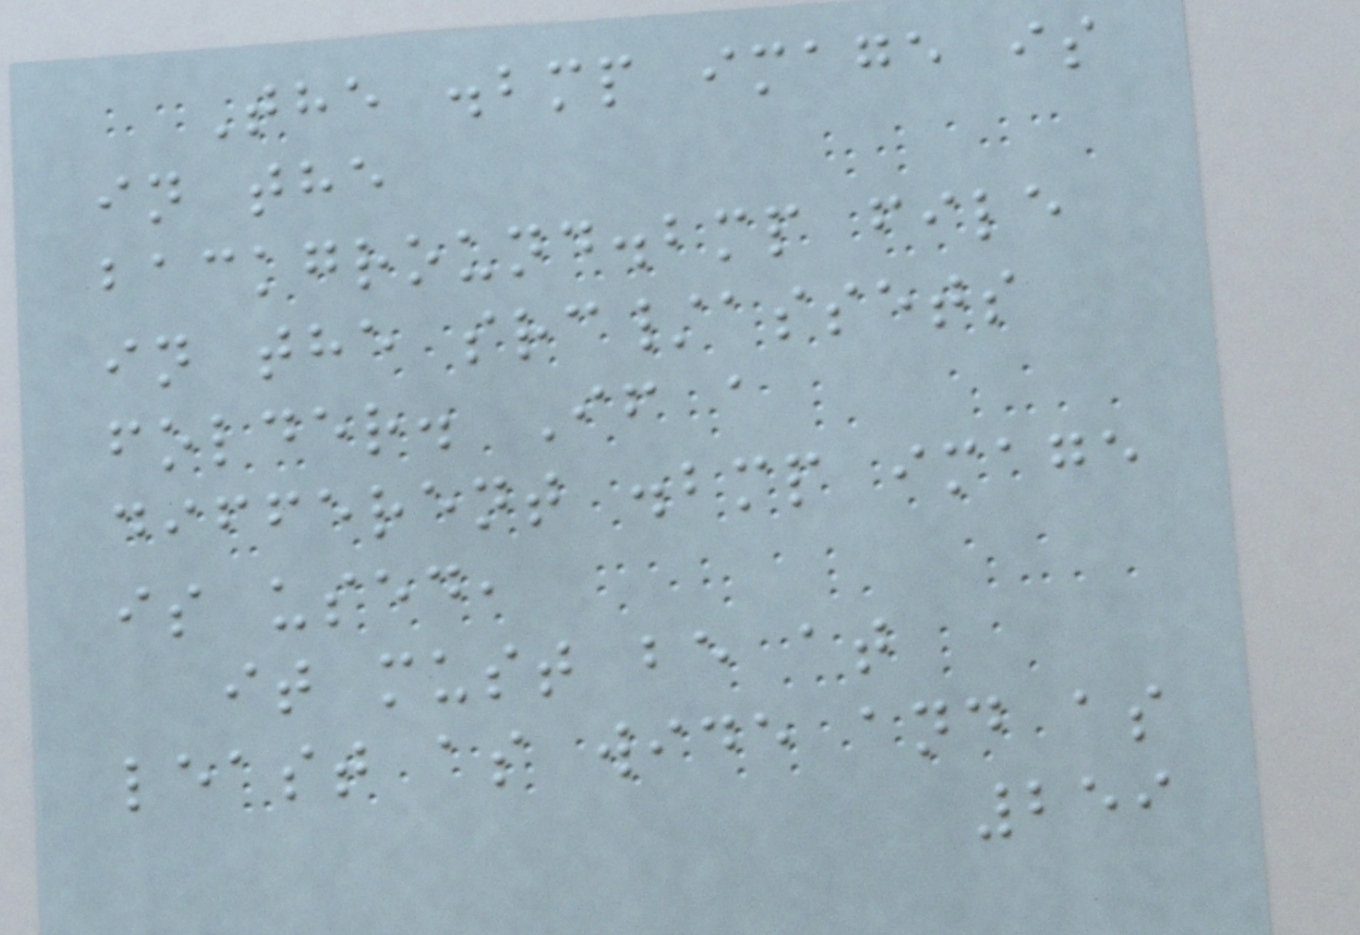The .bmp image is
in the
background.bmp file
in the src/assets
folder. If a
different .bmp image
is used,
it must be at
least as wide and as
259
